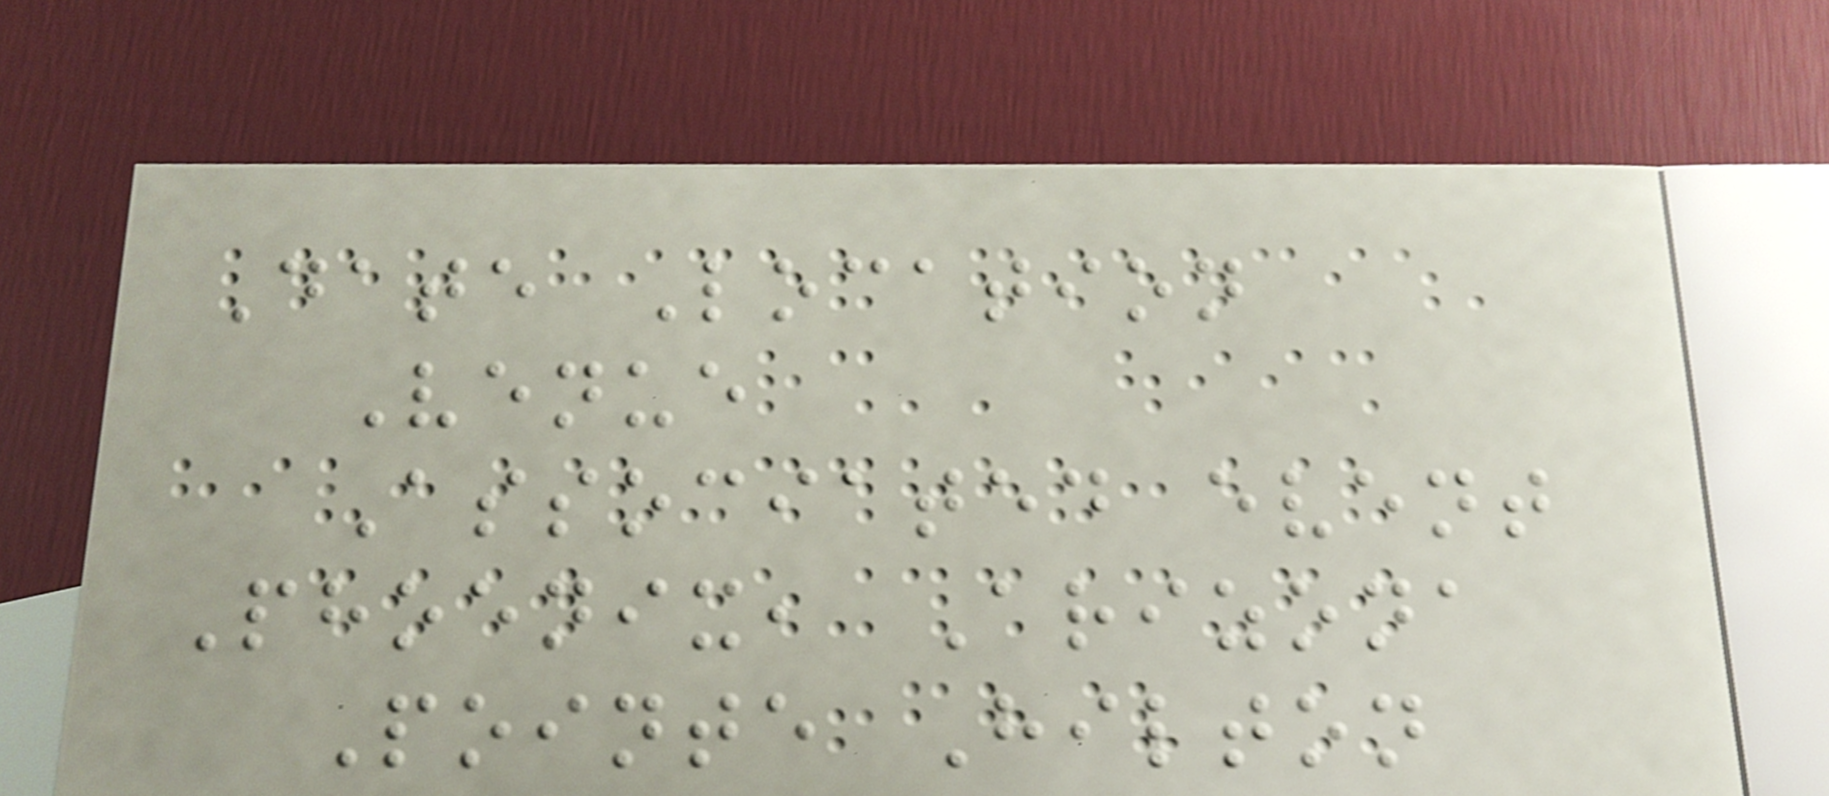Date Location
Venue
Associated event
Phoenix, Arizona
Pointe Hilton
